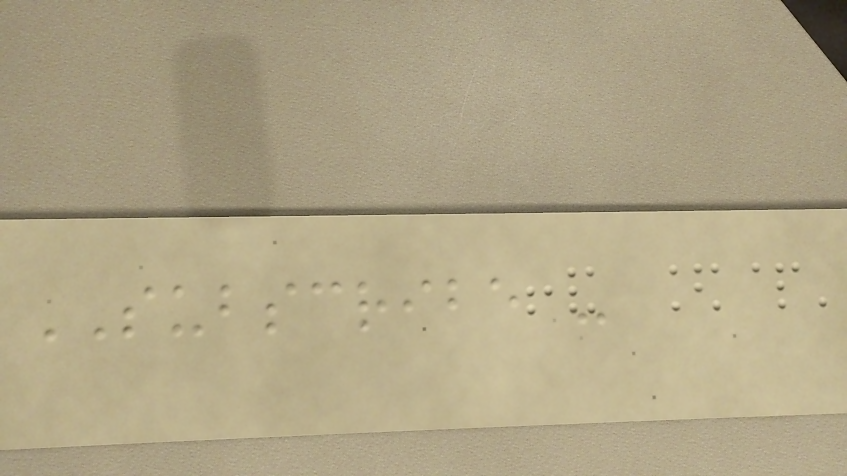SUBSCRIBE -
